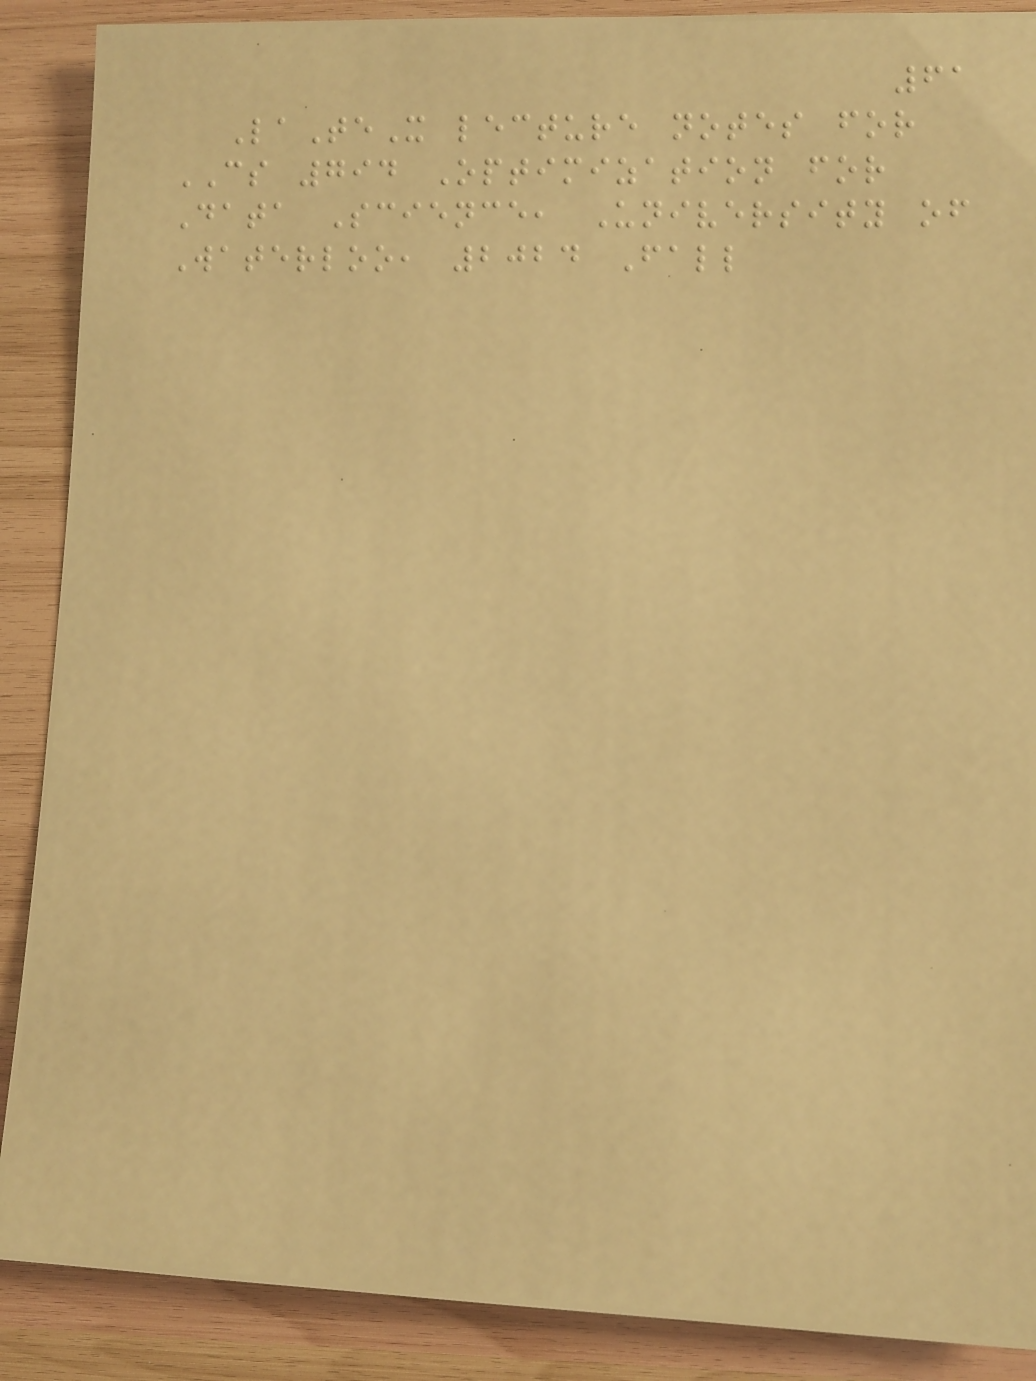61
LaTeX lecture notes for
CS 794 Optimization for
Data Science, University of
Waterloo, 2024 Fall
